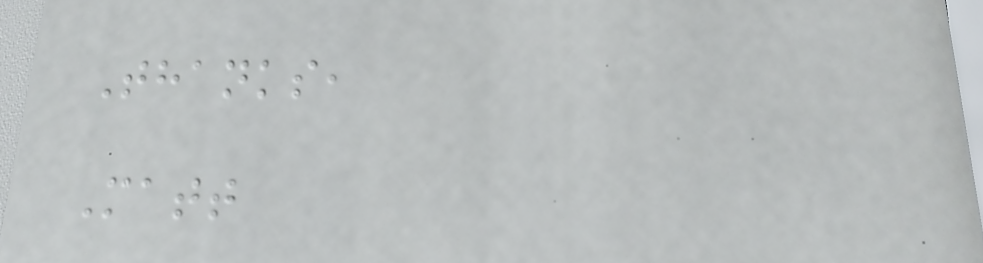Thanks,
Matt
